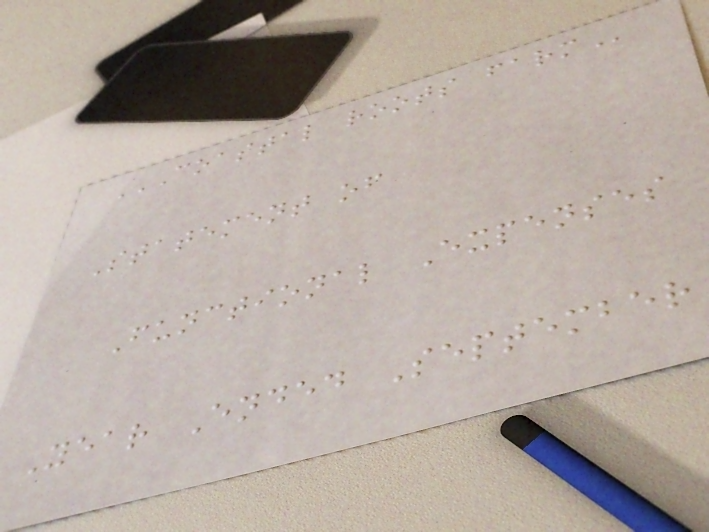COASTAL ROOTS FARM
Statement of
Functional Expenses
Year Ended September
